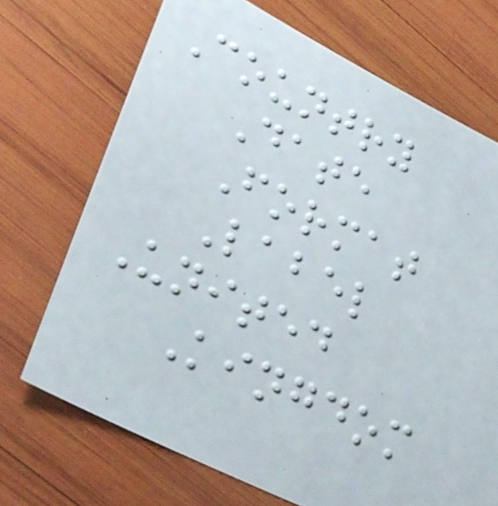Country
Date
Format
Label
United
Kingdom
